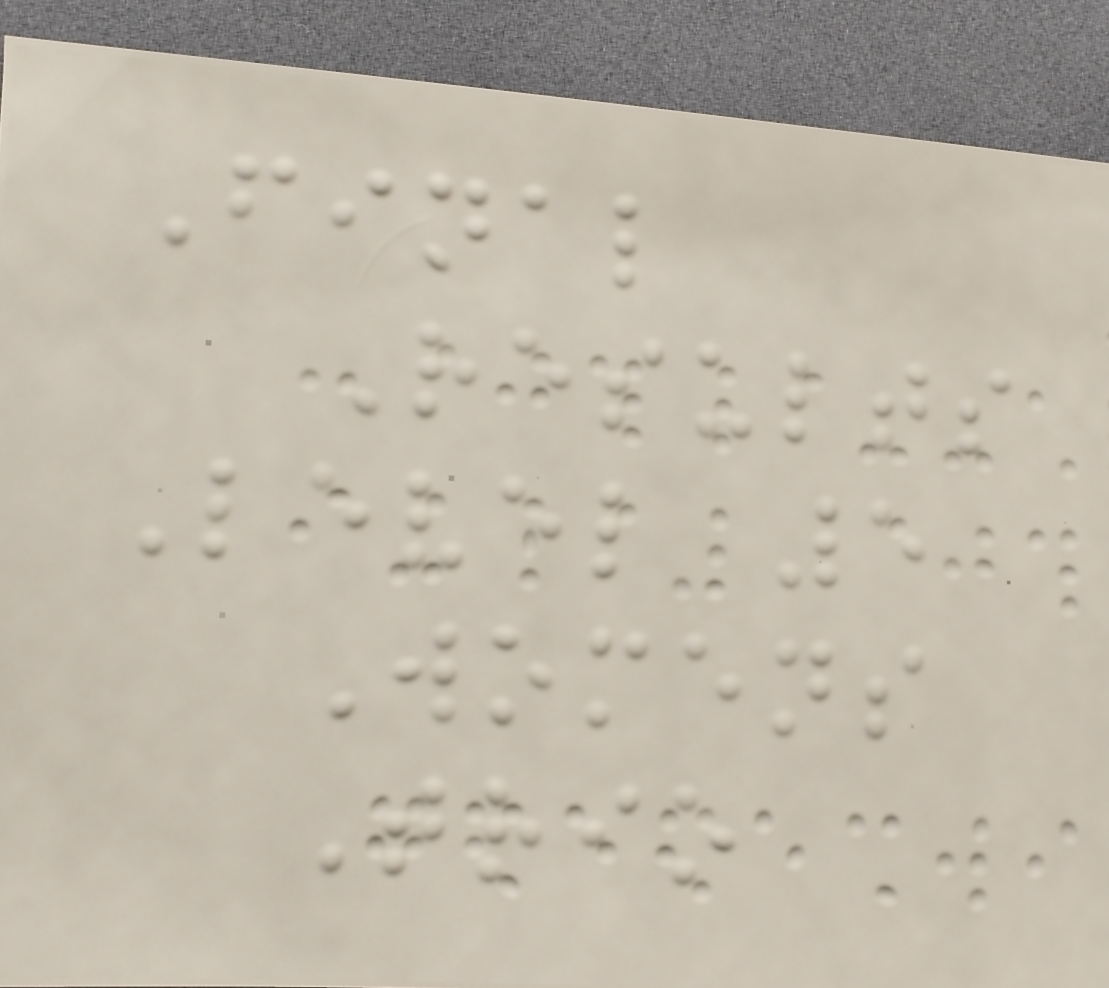Final
Results
Level 5
Womens
Trio
